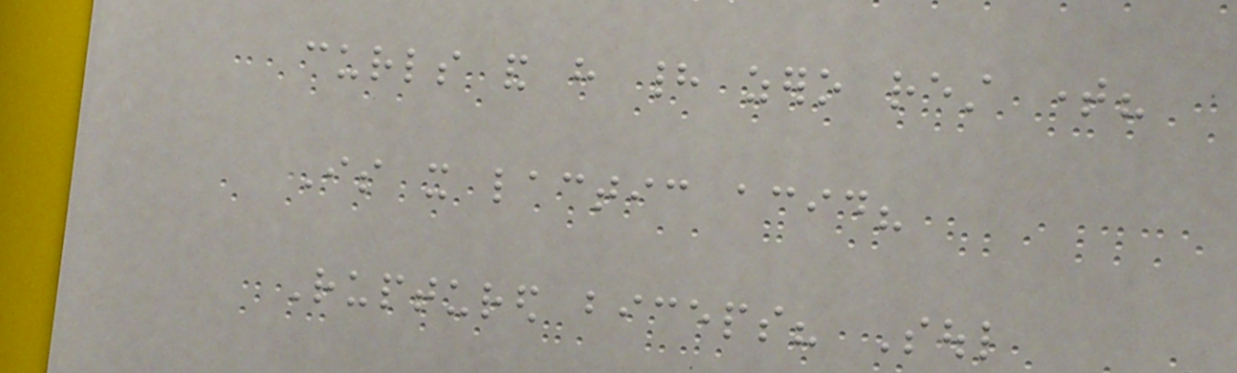curls and have had zero rest time?
Is it lactic acid?
Ruptured biceps? Soul
